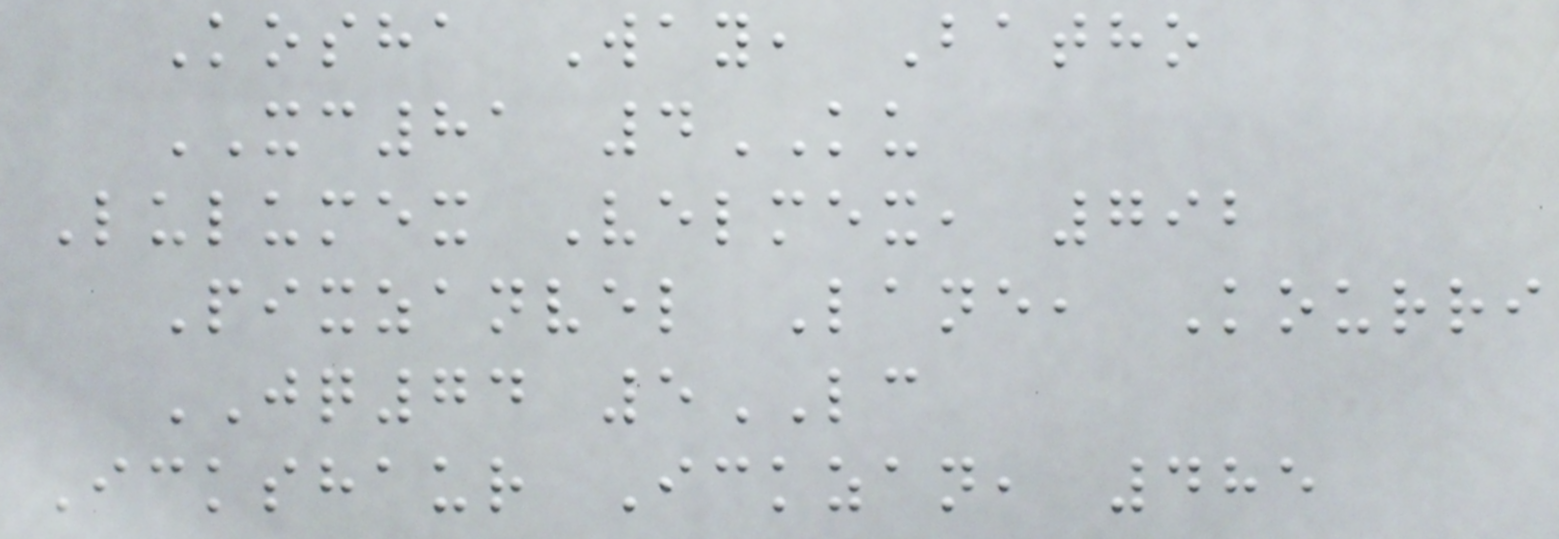Kosha Way, Batho
XC81 4KU
Lulumex Velmex, 792
Pixzanvel Lane, Kourri
JQ74 5LC
Ickshaur Ickzan, 485
